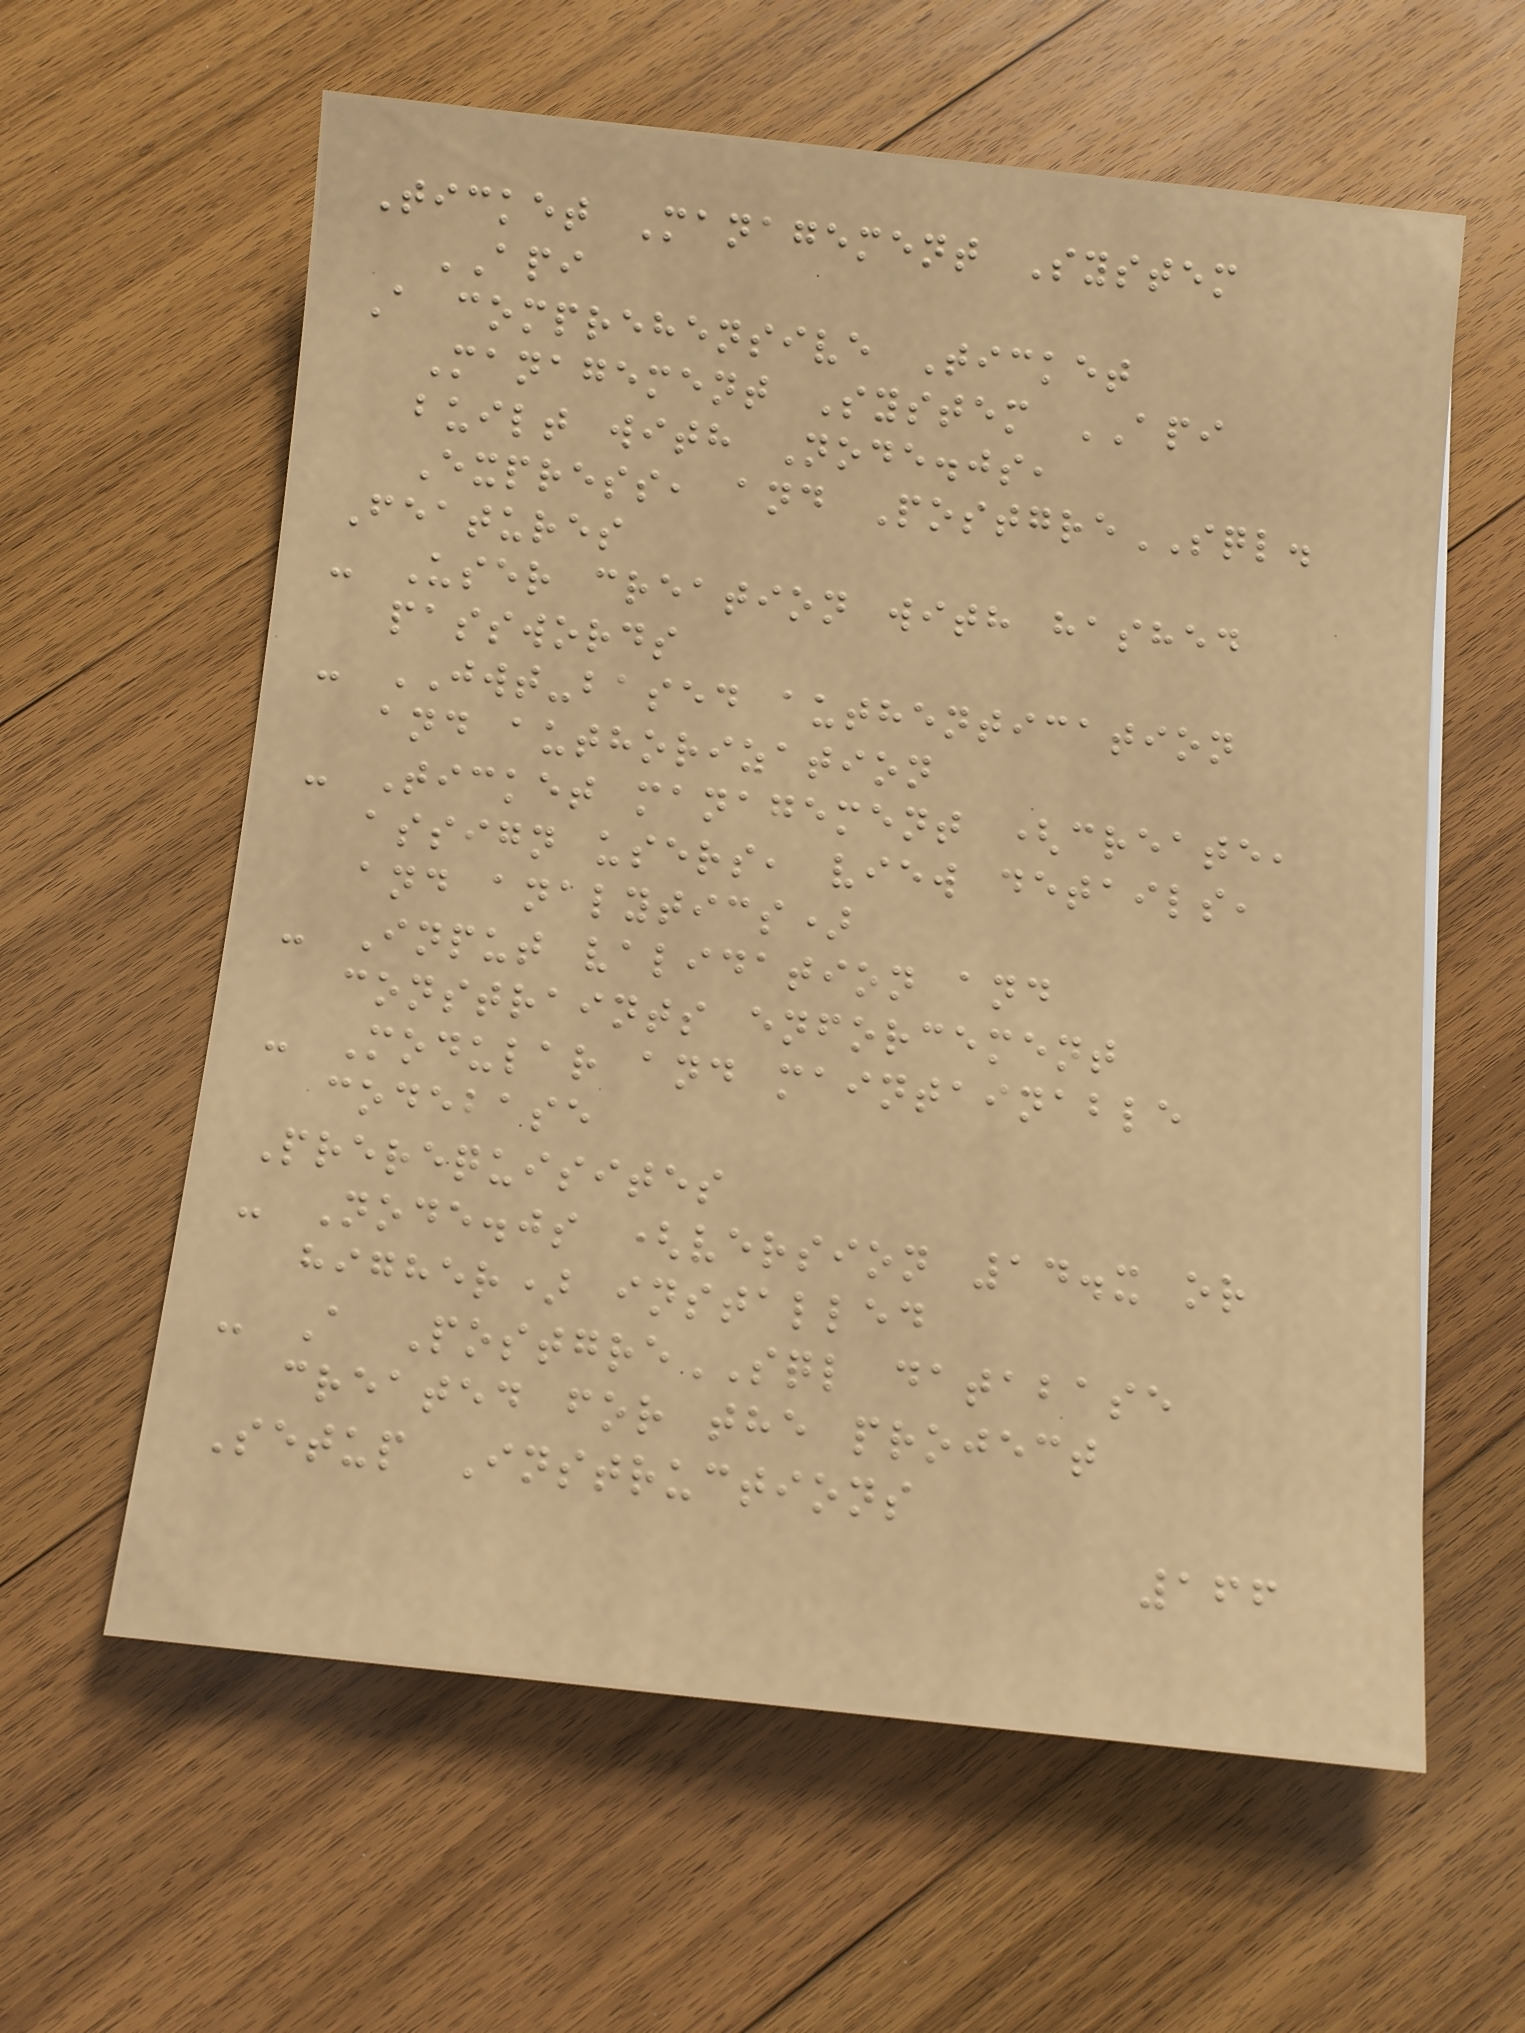Ticket Management System
API
A comprehensive Ticket
Management System API
built with Node.js,
Express, and PostgreSQL.
Features
- User creation with hashed
passwords
- JWT-based authentication
and authorization
- Ticket management (create,
assign users, view details,
and analytics)
- Input validation and
constraints enforcement
- Modular and maintainable
codebase
Prerequisites
- Node.js (version 14.x or
higher) installed
- A PostgreSQL database
created for the project
Setup Instructions
166
